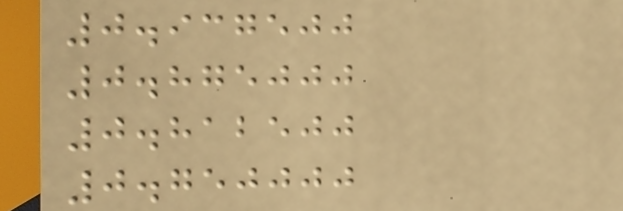0.937500
0.875000
0.812500
0.750000
